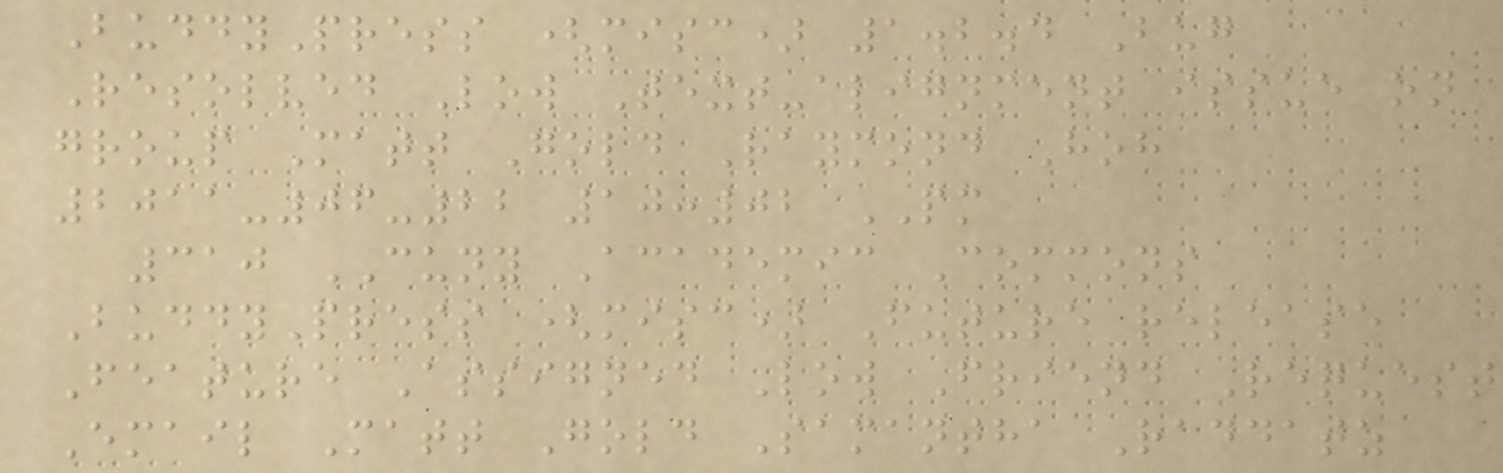BuddyPress (misc) 1.2.4 Bug
Resolved Low Text-alignment issue on
group Matt Gold Raymond Hoh
2011-06-22 10:02 PM
310 CUNY Academic Commons
BuddyPress (misc) Future release
Feature Assigned Low Friend Request
Email Matt Gold Samantha Raddatz
